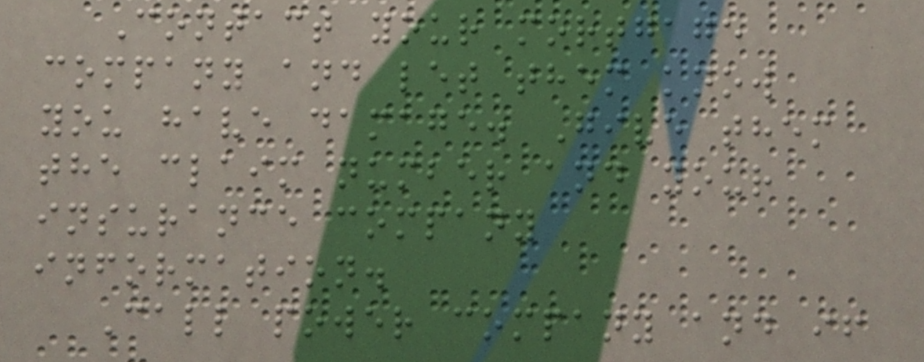Contact your mortgage
company and let them know
you have damage. Give them
the claim number and your
insurance company
information.
Call power company and if
